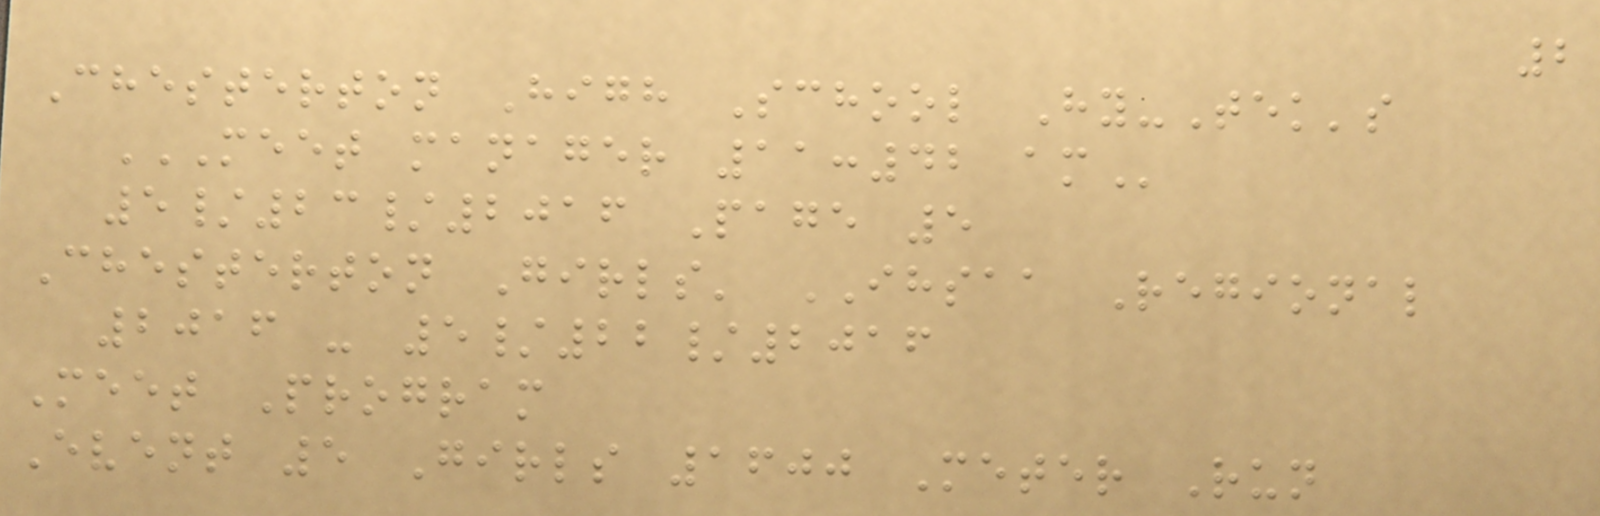2
Chesterton High School Hy-Tek's
MEET MANAGER 11:42 AM
5/23/2016 Page 5
Chesterton Girls' IHSAA Regional
2016 - 5/22/2016
Meet Program
Event 5 Girls 1600 Meter Run
